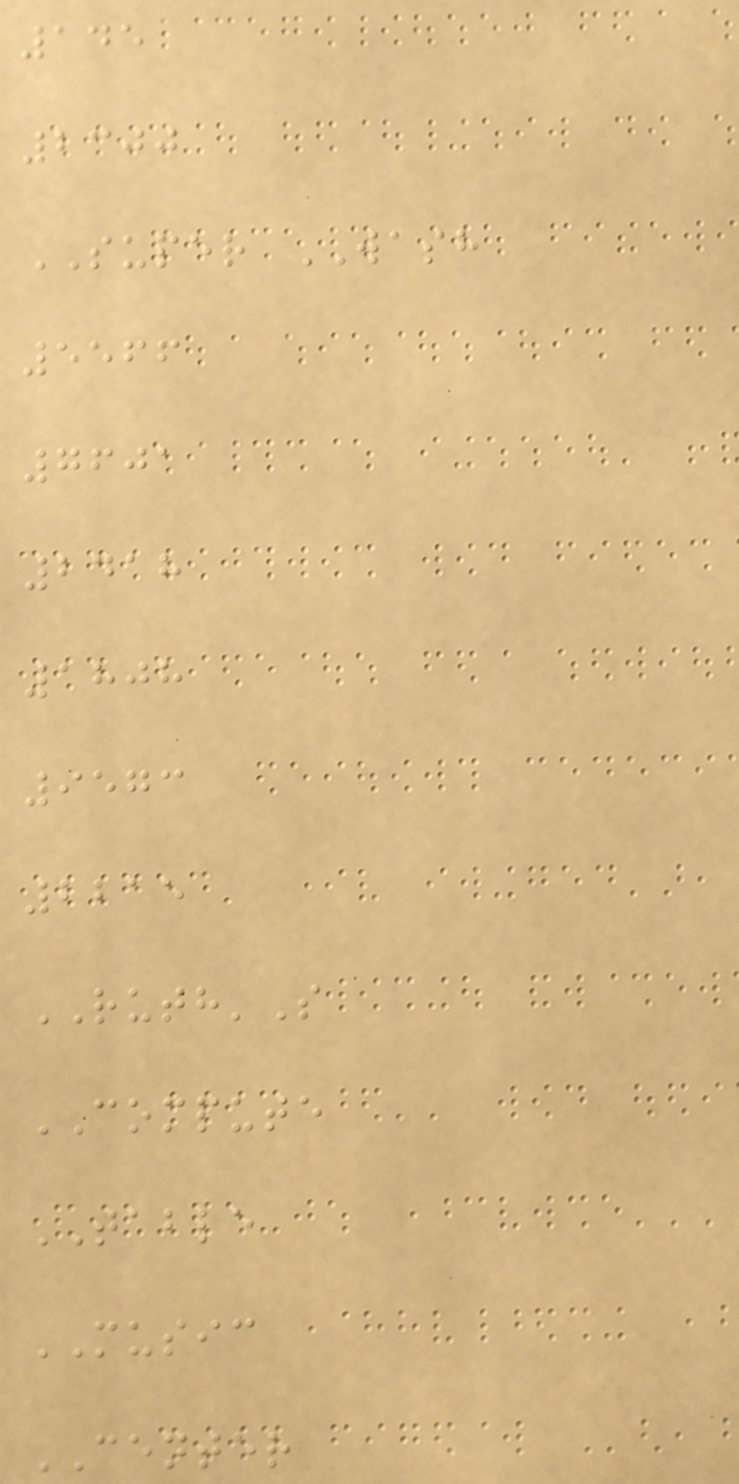145
2300
SUPER WASH
5566
7601
2418
1808
9573
2215
RUTH'S
COMPUTE
TABLE
MUSIC
CENTER
